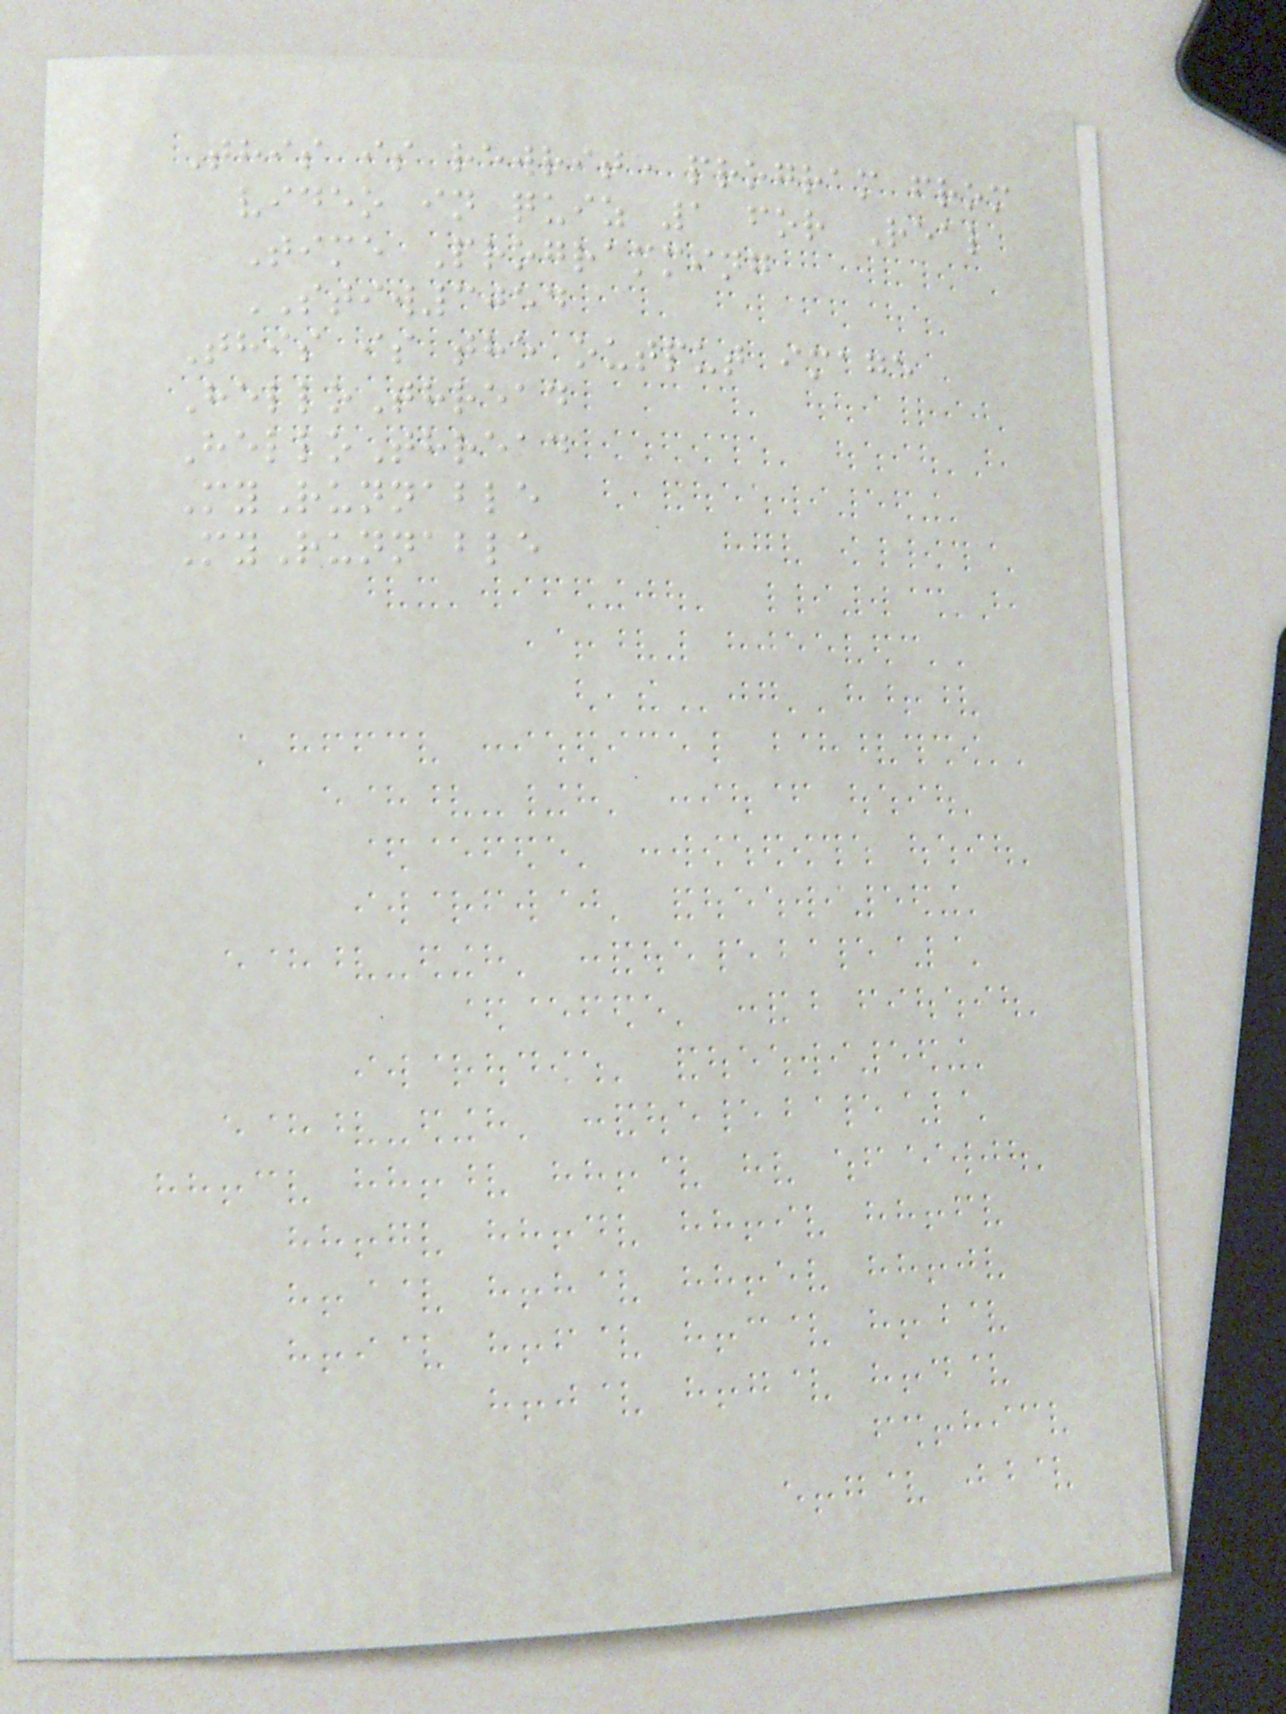This is rewrite program from
video in quiz 1 for Real
Time Programming
STIW3054
This is the output image
HelloThread
HelloThread
MyRunnable
MyRunnable
